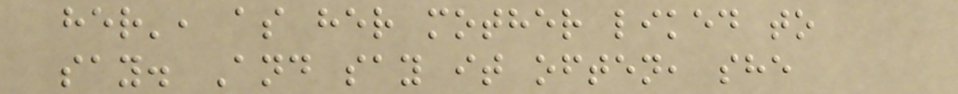her', as her mother liked to
say. And say it often, she
